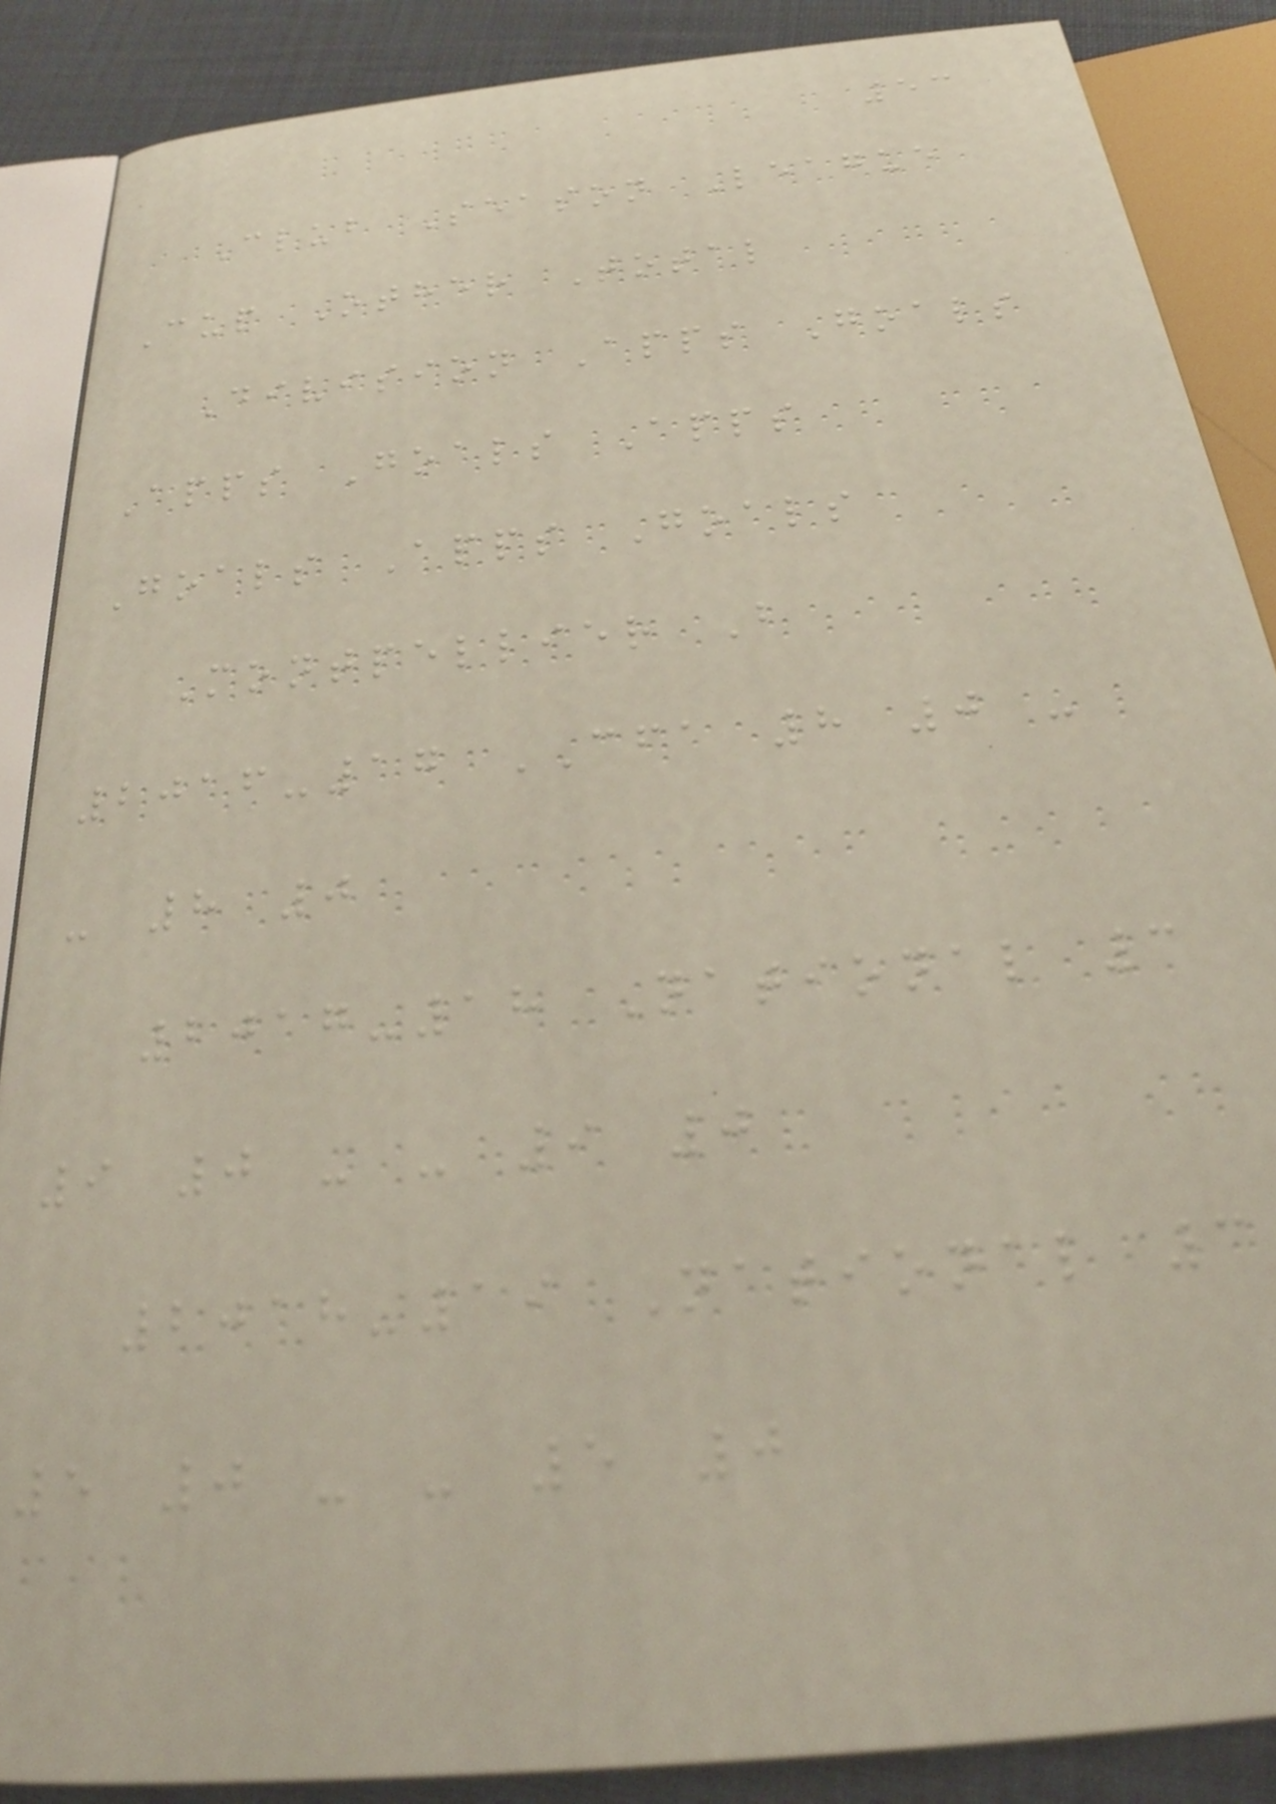53
Club Season League
Cup Other Total
Division Apps Goals
Apps Goals Apps
Goals Apps Goals
Montpellier B
2016-17 CFA 8 0 -
- 8 0
2017-18 National 3
9 0 - - 9 0
2018-19 National 3
5 0 - - 5 0
